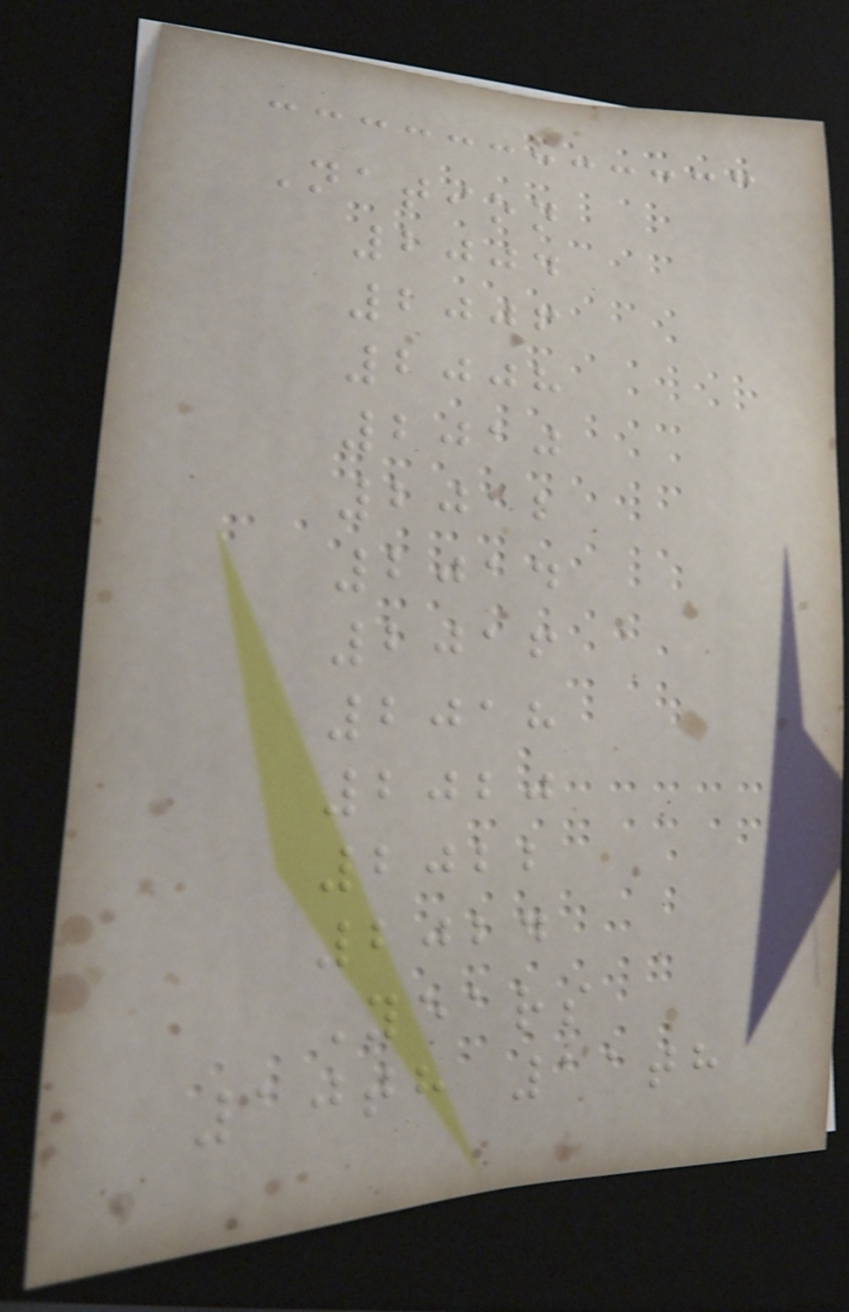Nation
2004
2006
2008
2010
2012
2014
2016
2018
2020
2022
2024
Years
10th 11th
